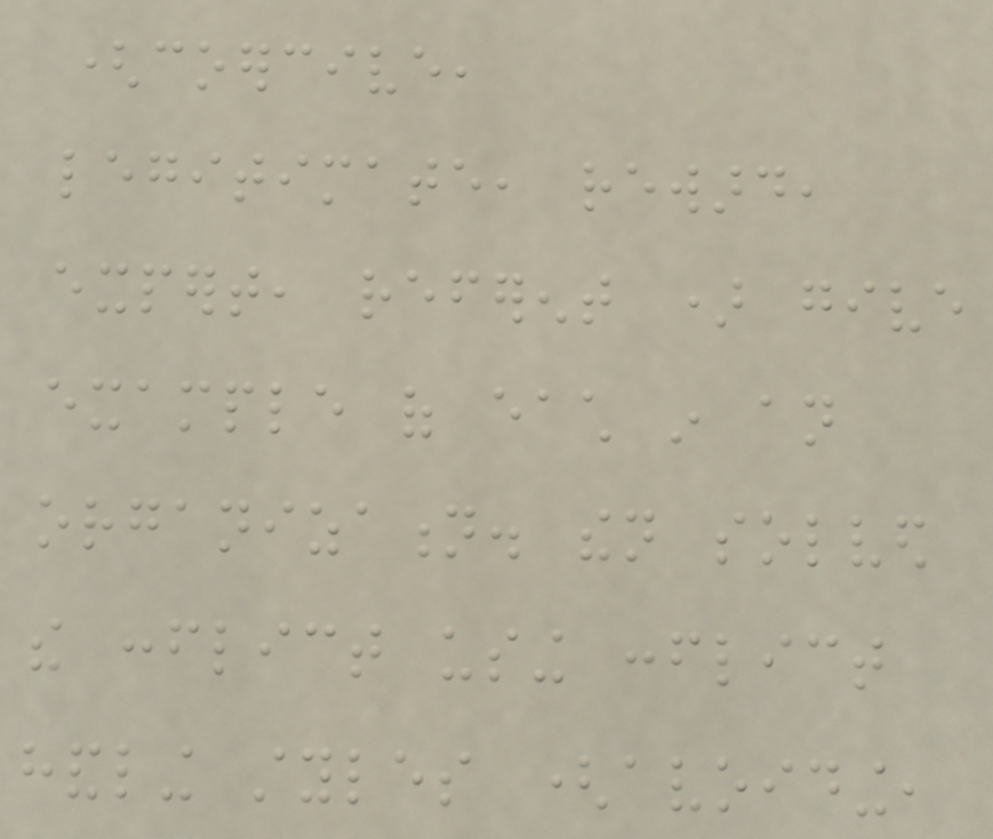(coercive,
legitimate, reward,
expert, referent ) give
example of each in an
organization. then solved
the conflict using conflict
handling styles (avoiding,
